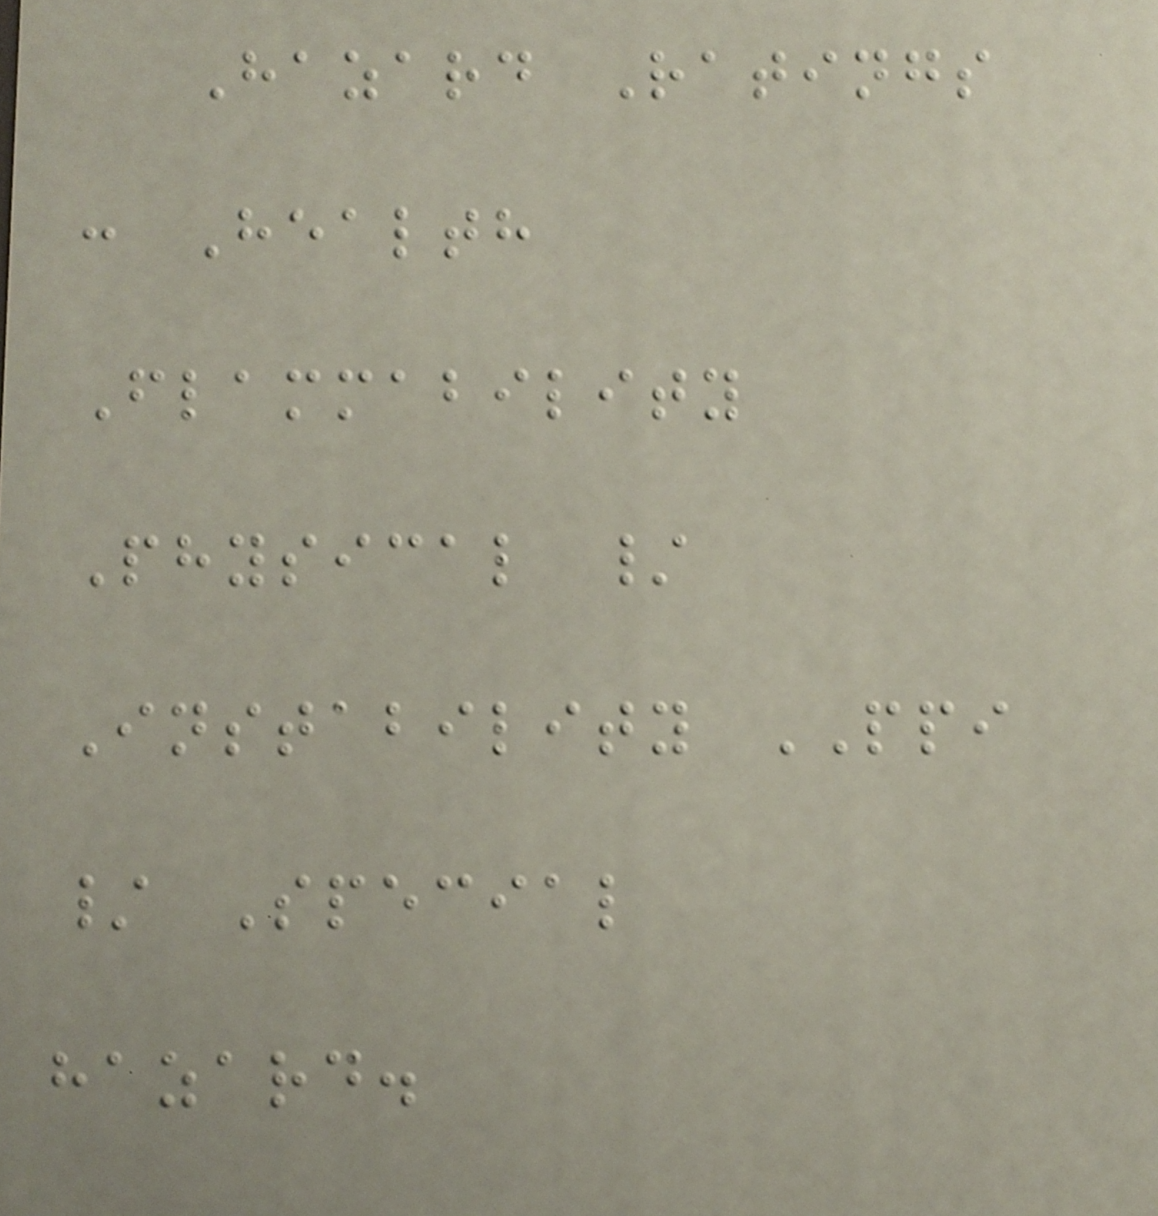Hazard Ratings
: Health
Flammability
Physical /
Instability PPI
/ Special
hazard.
